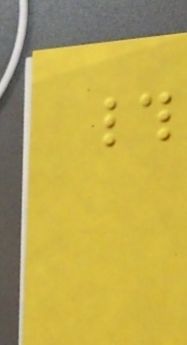#
